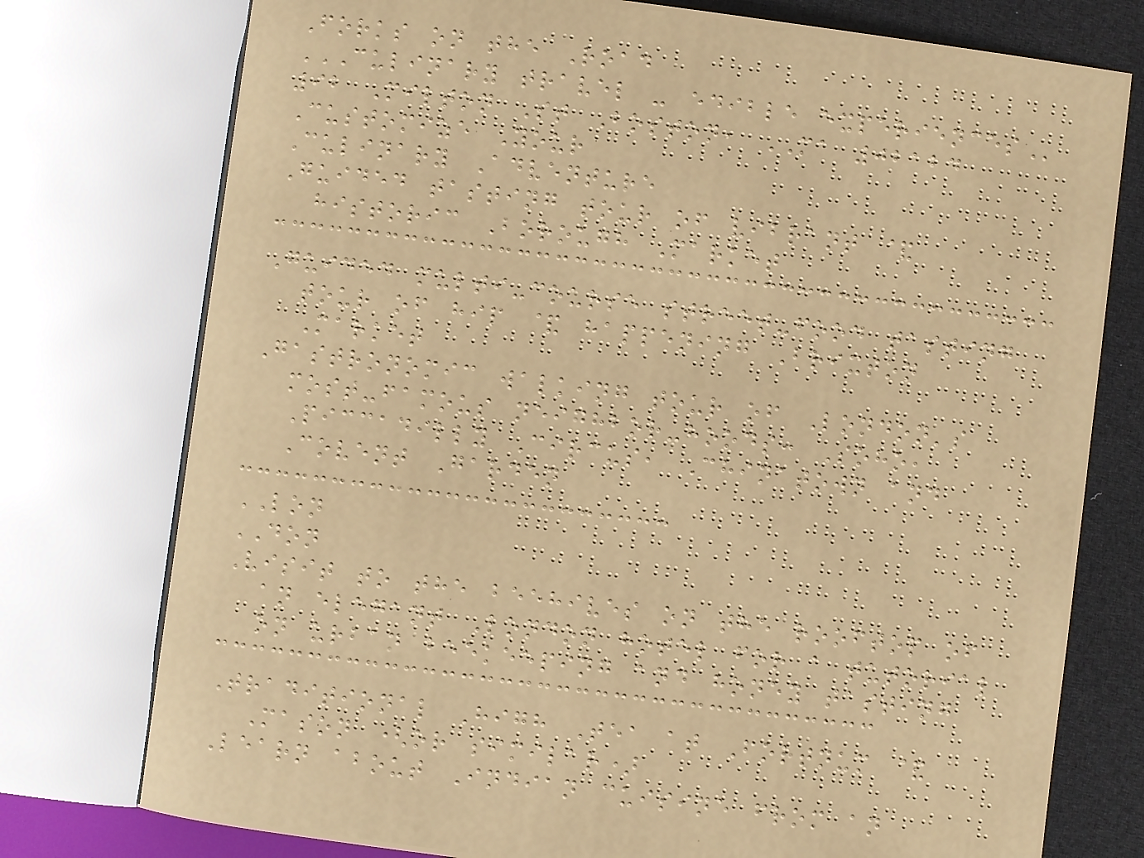Forks on the Road
CULINARY TRAVEL - EDIBLE EXPERIENCES
92 Milton St Boston, MA 02124
Customize Your
Culinary Adventure
Guided tasting tour of vibrant &
historic Borough Market
Guided multi-course street-food tasting
tour of hip & happening Brixton
Market
Gastronomic walking tour of London's
most-famous neighbor-hoods: Soho,
Piccadilly Circus, Chinatown and
Covent Garden
LON
DON
Visit to the beehives on the rooftop of
an elegant London hotel for a tutorial
on urban beekeeping and honey tasting
Traditional High Tea at Fortnum &
Mason (or similar)
Learn about Indian cuisine from an
